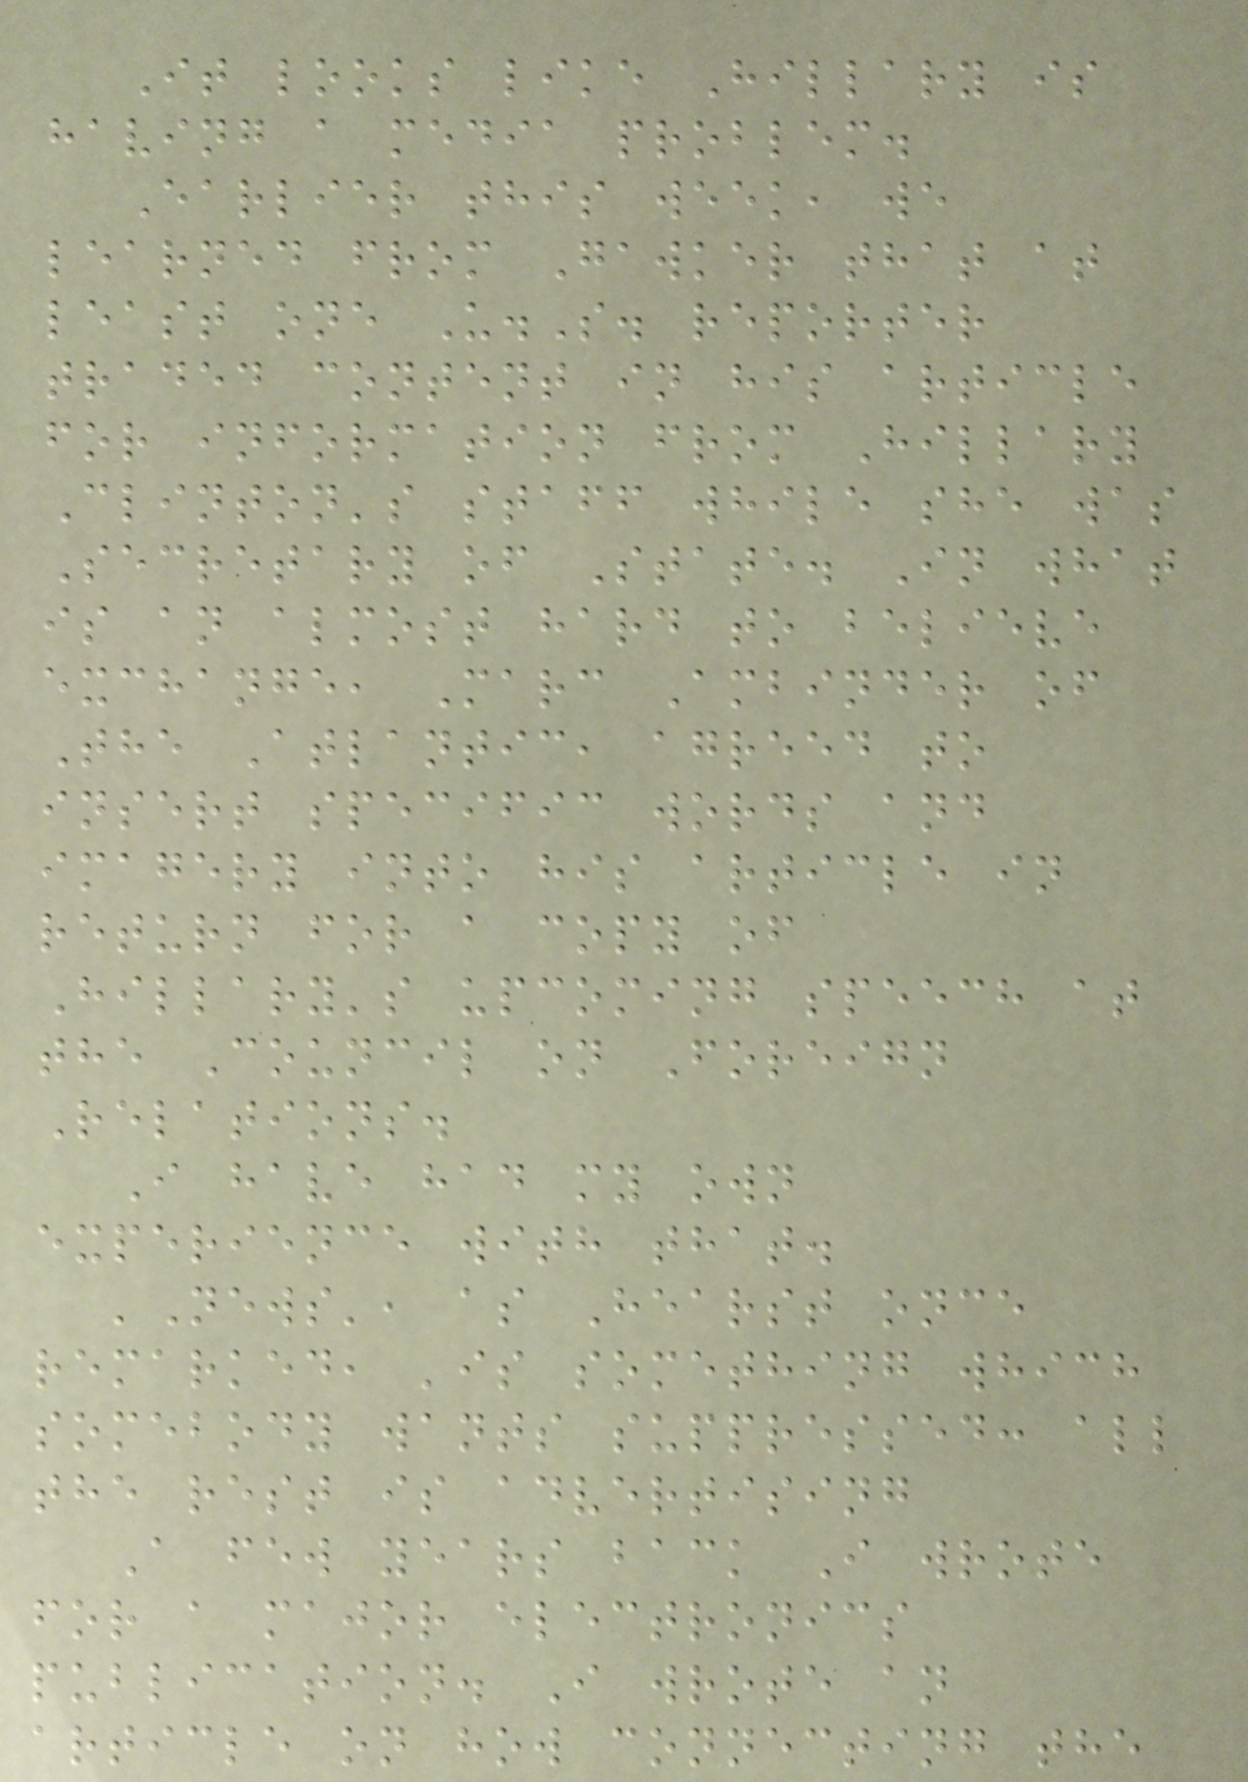It looks like Hillary is
having a media problem.
Earlier this week, we
learned from Gawker that at
least one U.S. reporter
traded content in his article
for information from Hillary
Clinton's staff while she was
Secretary of State. In what
is an almost hard to believe
exchange, Marc Ambinder of
The Atlantic, agreed to
insert specific words and
imagery into his article in
return for a copy of
Hillary's upcoming speech at
the Council on Foreign
Relations.
I have had my own
experience with that.
'News', as Hearst once
remarked, 'is something which
somebody wants suppressed: all
the rest is advertising
A few years back I wrote
for a major electronics
publication. I wrote an
article on how connecting the
